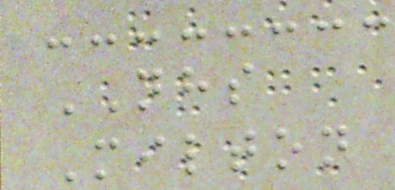NHS
Milton
